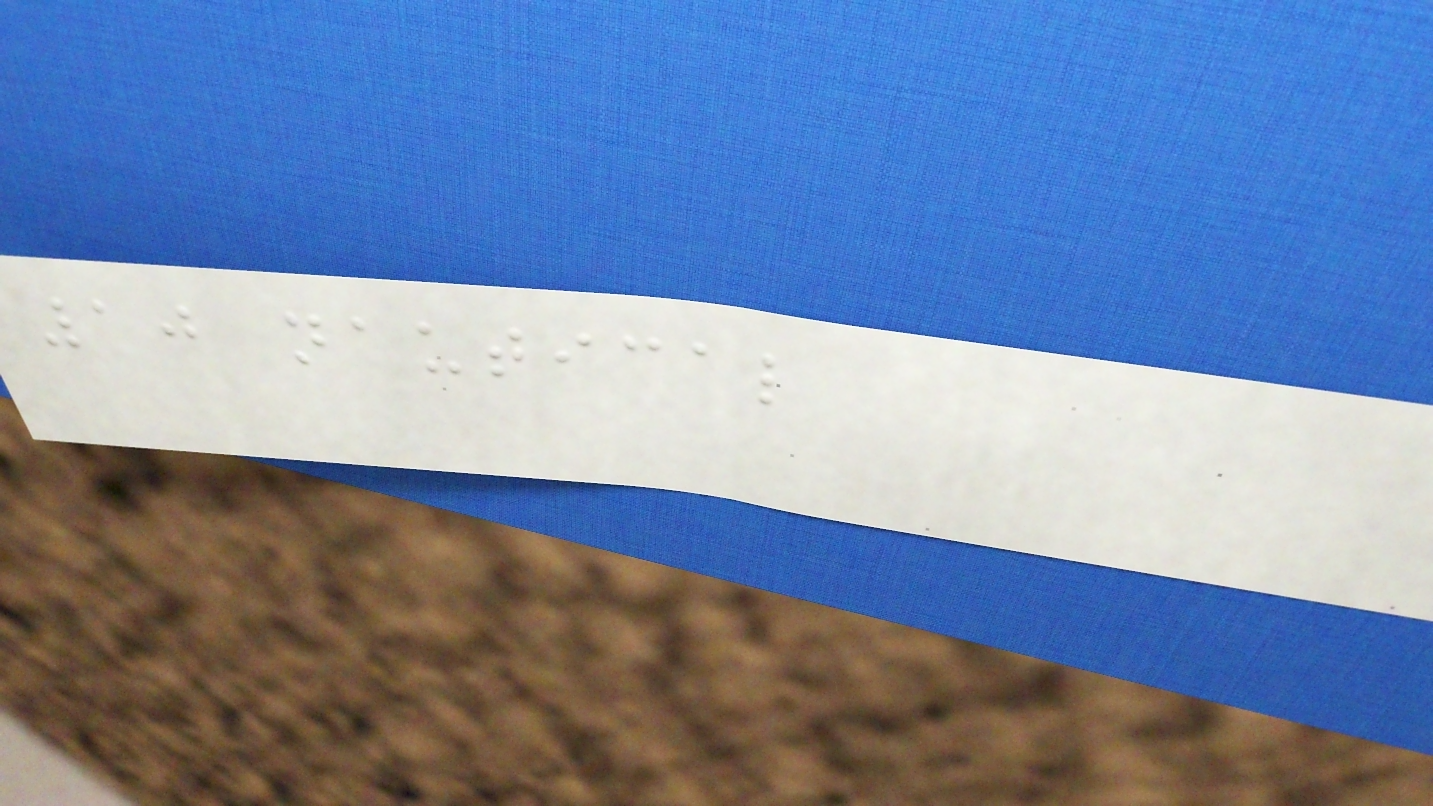10 nautical
